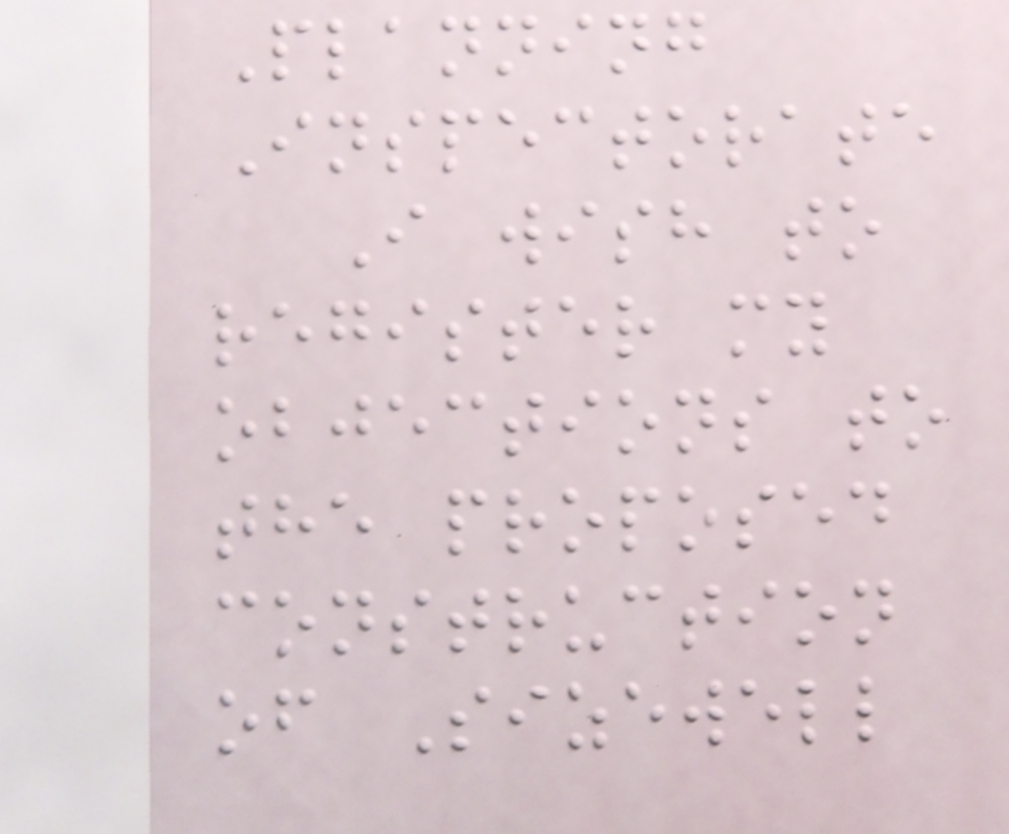Planning
Inspectorate
I wish to
register my
objections to
the proposed
construction
of Sizewell
